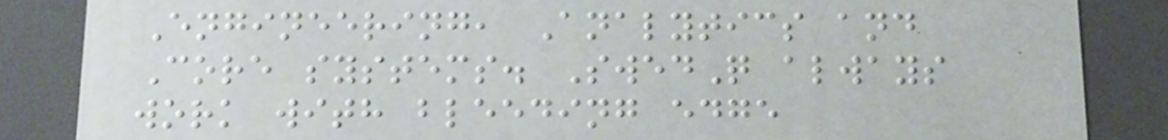Engineering, Analytics and
Core systems. SwedQ always
work with bleeding edge
